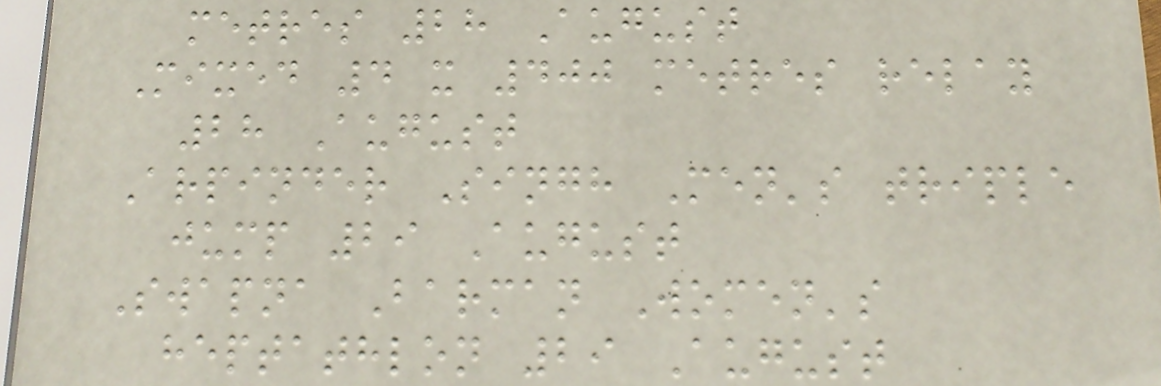metres 28 August
Mixed 4 x 400 metres relay
28 August
Arpinder Singh Men's triple
jump 29 August
Swapna Barman Women's
heptathlon 29 August
